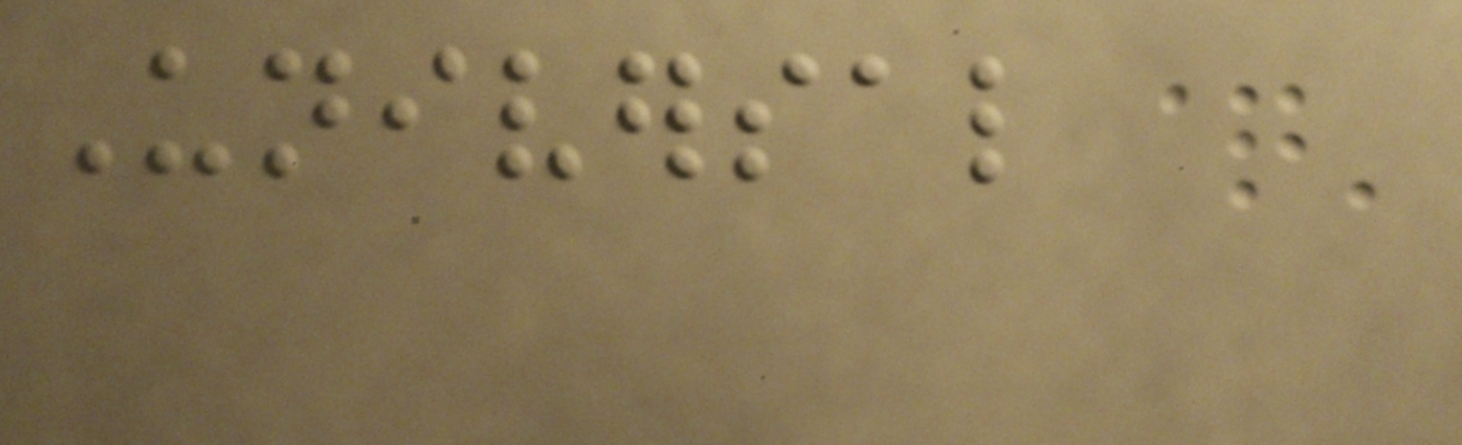Universal
